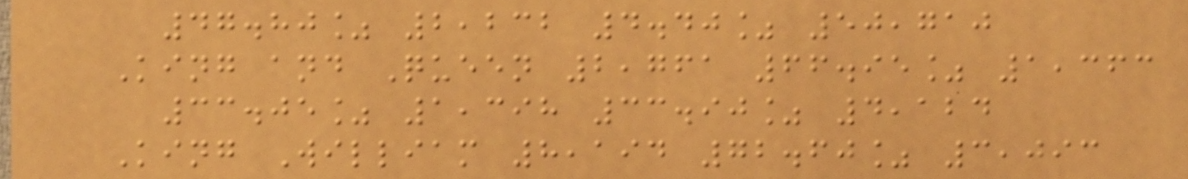47.80% 2,232 4.40% 50,710
King and Queen 2,761 66.95% 1,363
33.05% 1,398 33.90% 4,124
King William 8,194 72.60% 3,093
